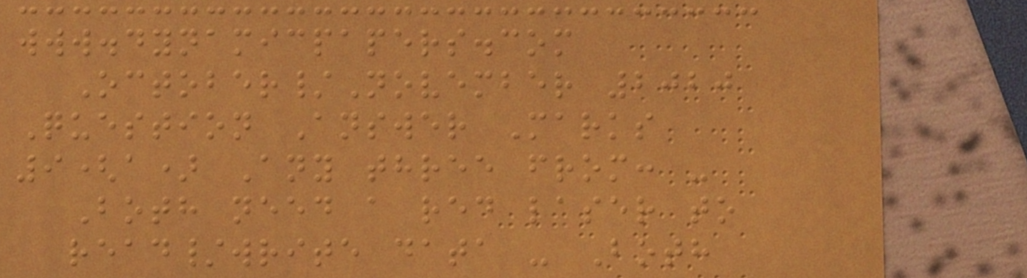www.dynamicpapers.com
October/November 2020
Question Answer Marks
9(a) Any three from: -
Both need a red laser to
read/write data - Both
